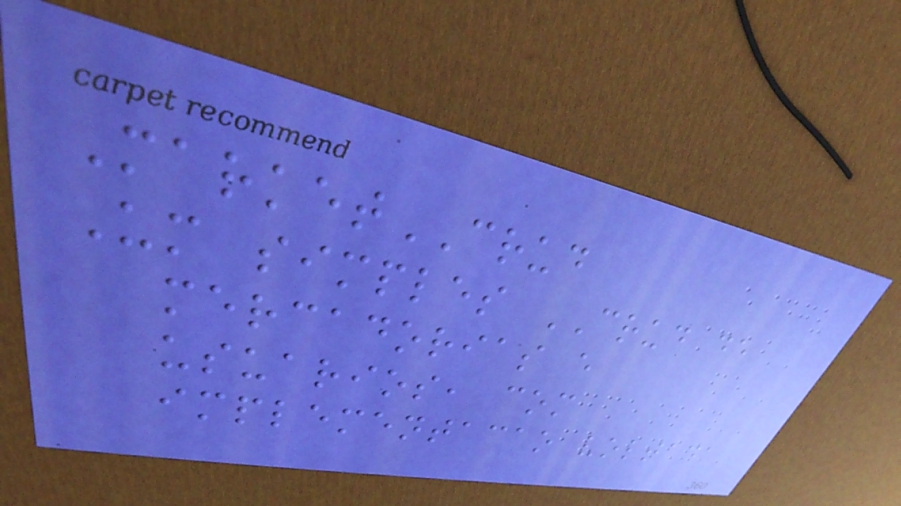MarketCRUD
Um simples CRUD de
mercadorias e
usuarios, com
implementacao voltada
